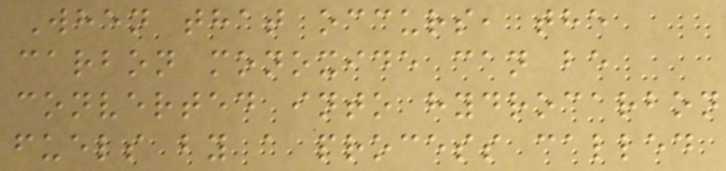When that occurs, the
carbon monoxide can be
converted into hydrocarbon
fuels by a process called
